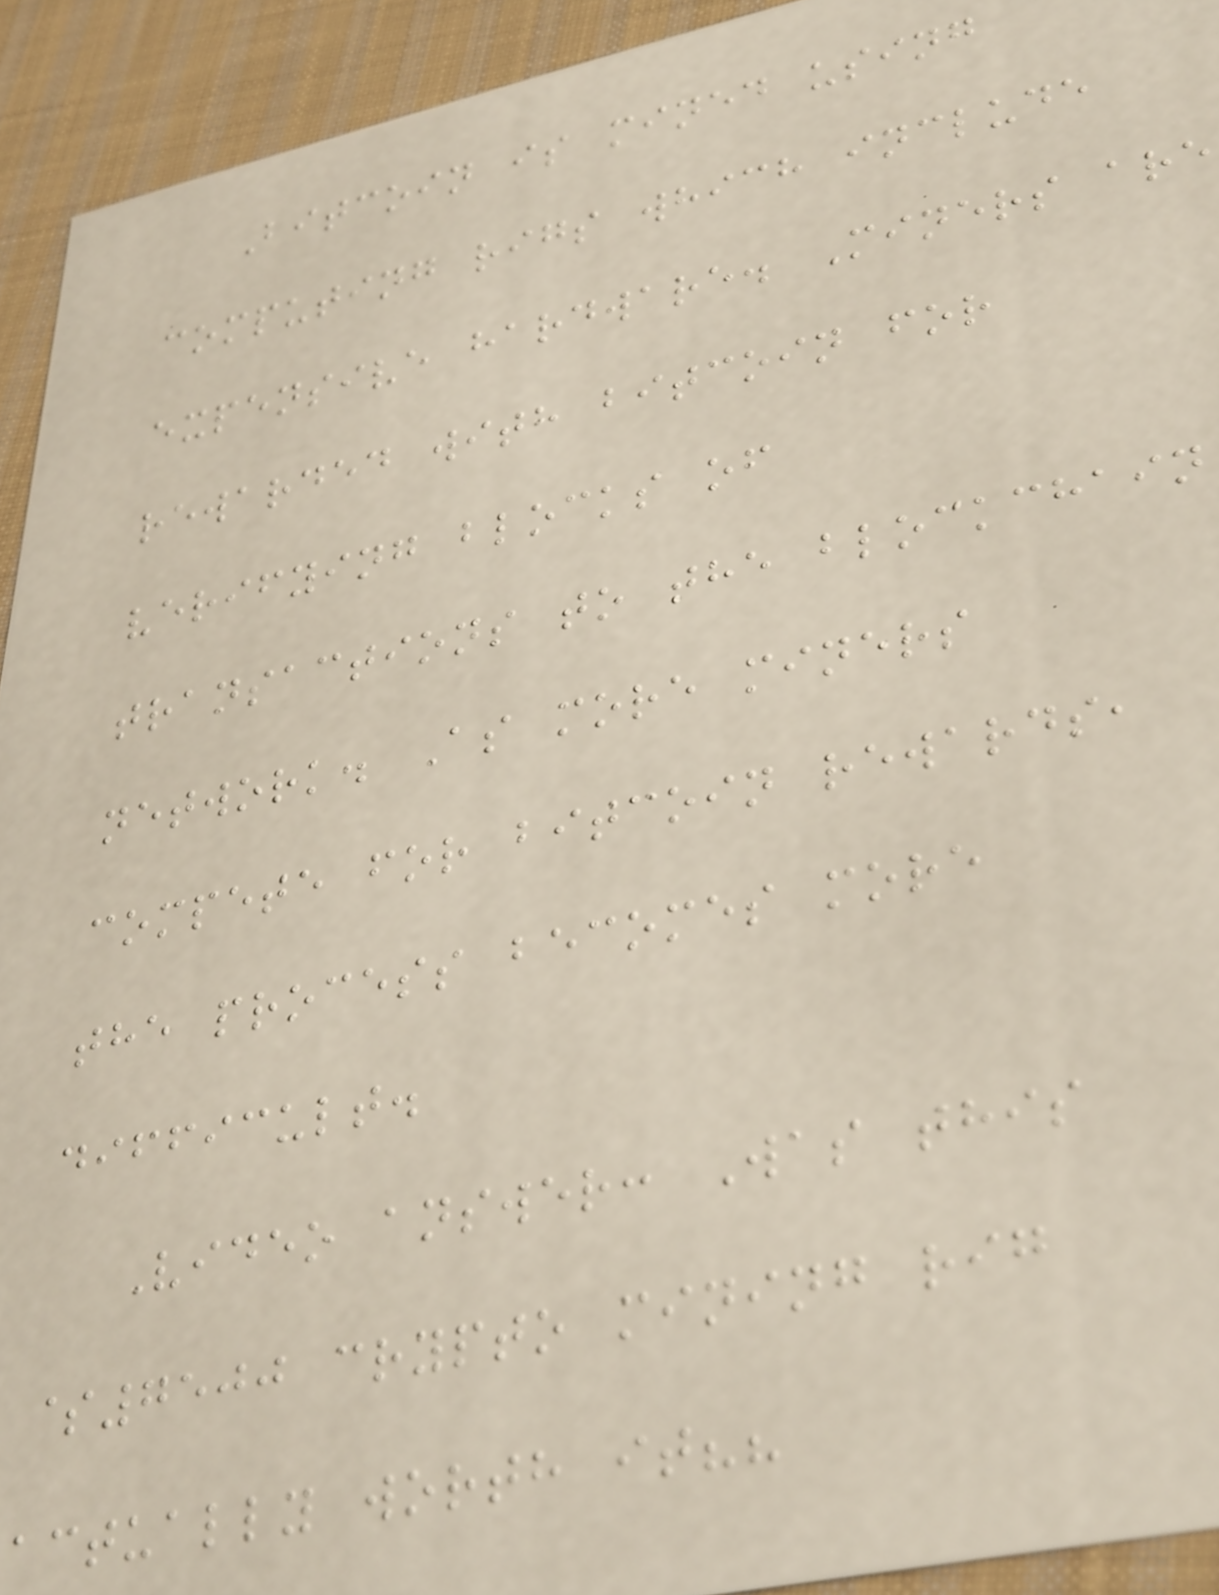Bitcoin is mined using
computing rigs which include
expensive hardware. Miners are
rewarded with bitcoin for
verifying blocks of
transactions to the blockchain
network. As more miners
compete for bitcoin rewards,
the process becomes more
difficult.
Video answer: Was this
$7500 crypto mining rig
actually worth it??
